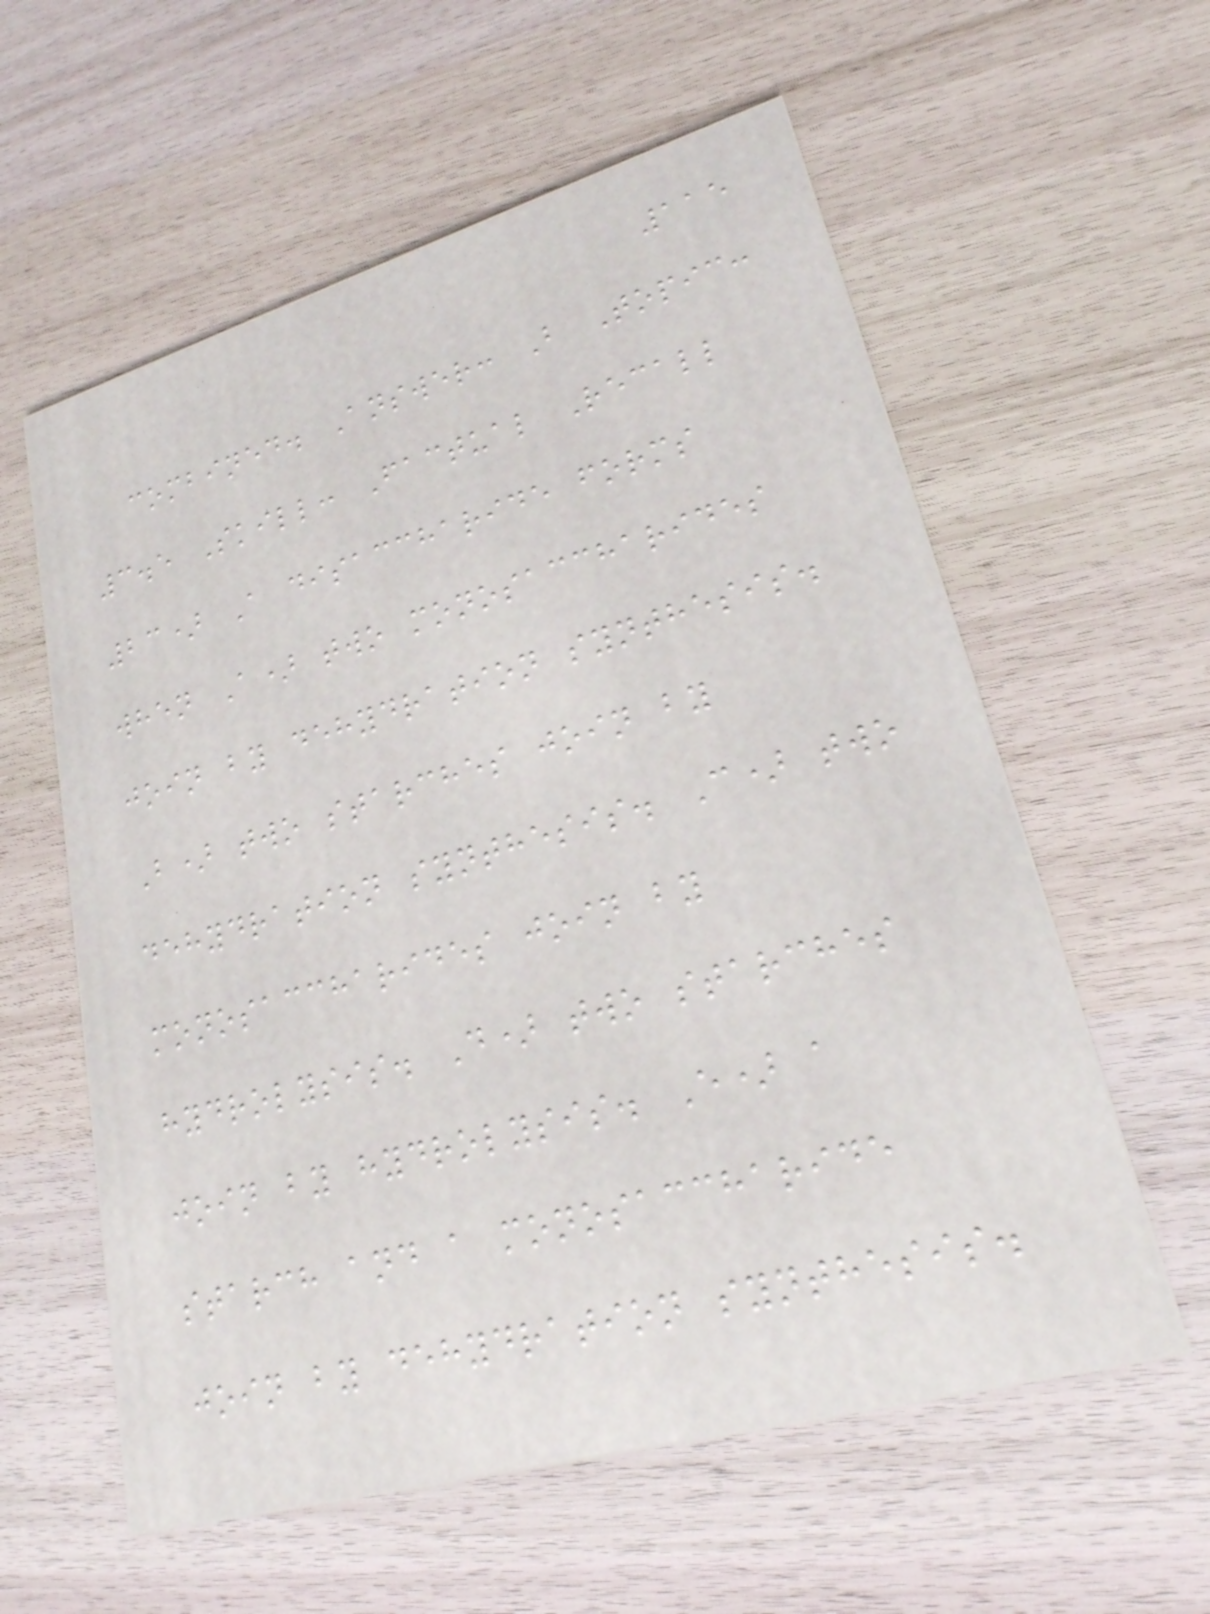115
combined. Answer: B Topic:
3.5 Skill: Factual Recall
23) A disaccharide forms
when A) two monosaccharides
join by dehydration synthesis.
B) two starches join by
dehydration synthesis. C) two
monosaccharides join by
hydrolysis. D) two starches
join by hydrolysis. E) a
starch and a monosaccharide
join by dehydration synthesis.
